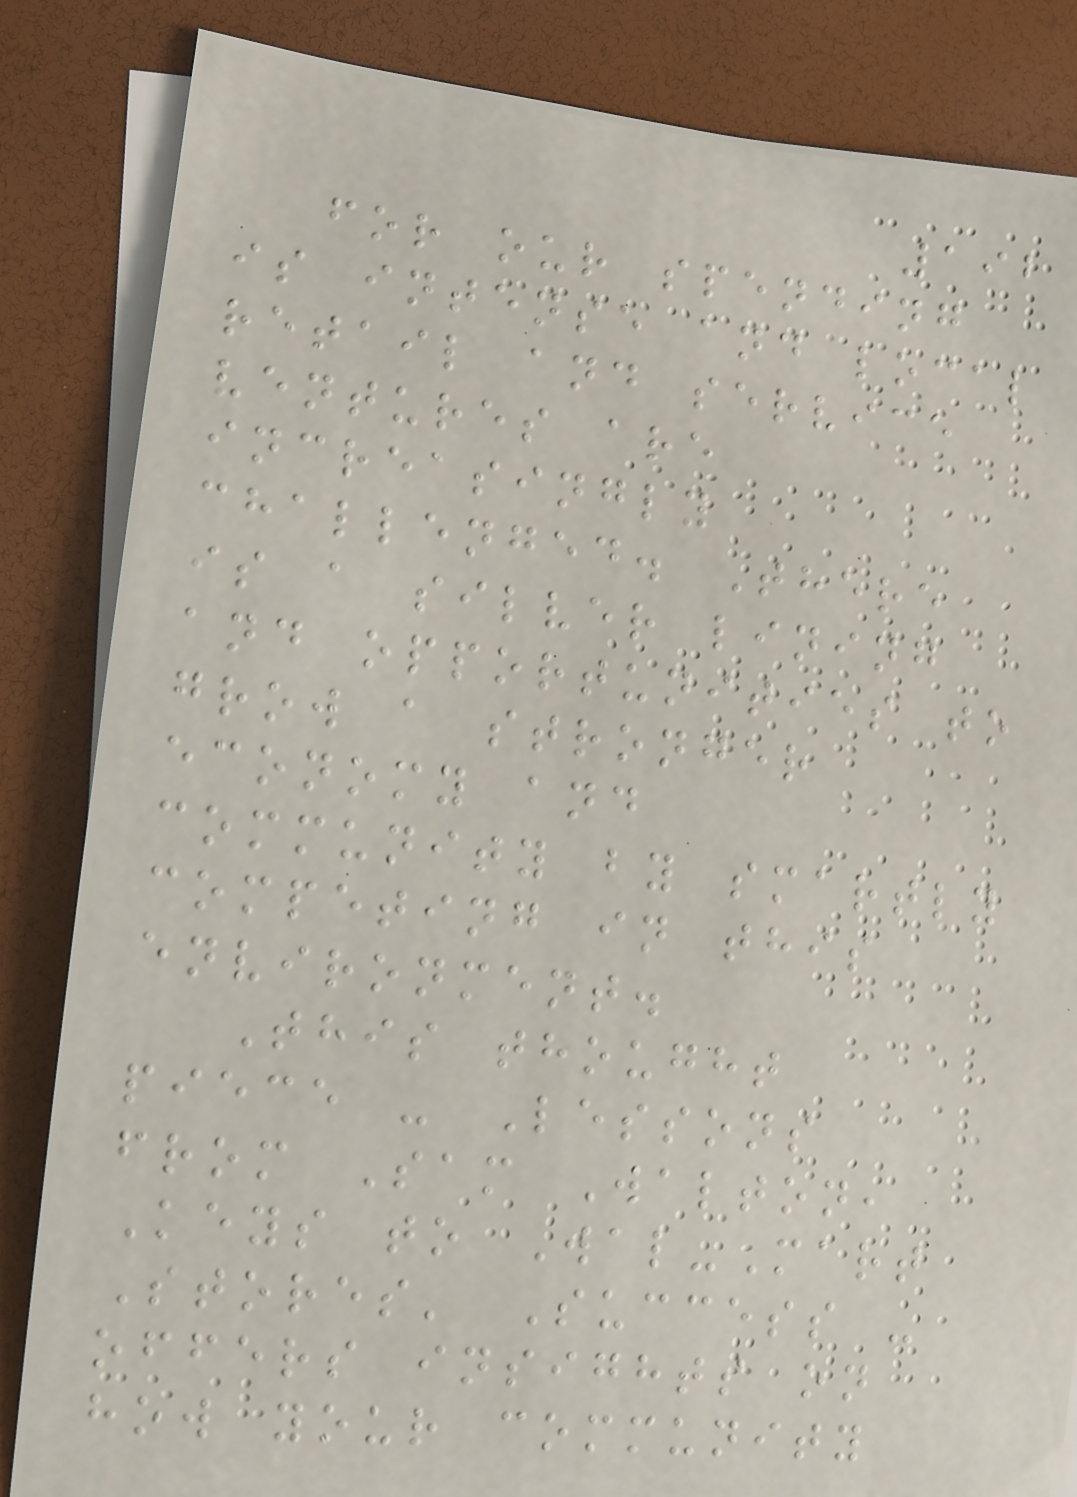192
for our spending
is intense and local
retail and service
ventures are
increasingly
challenged. There
is a silver lining
and opportunities to
grow a stronger
economy and
community by smartly
competing in this
environment.
This thought
piece - Lessons
from Sam Walton,
Keys to Wal-Mart
Stores' Success -
offers insights on
how your community
